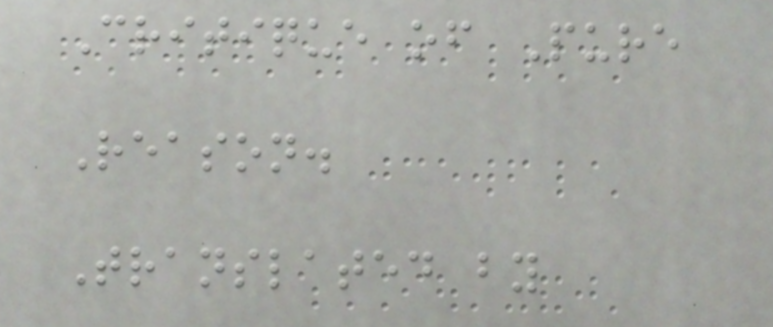Critique of Pure
Reason.
Translated by
